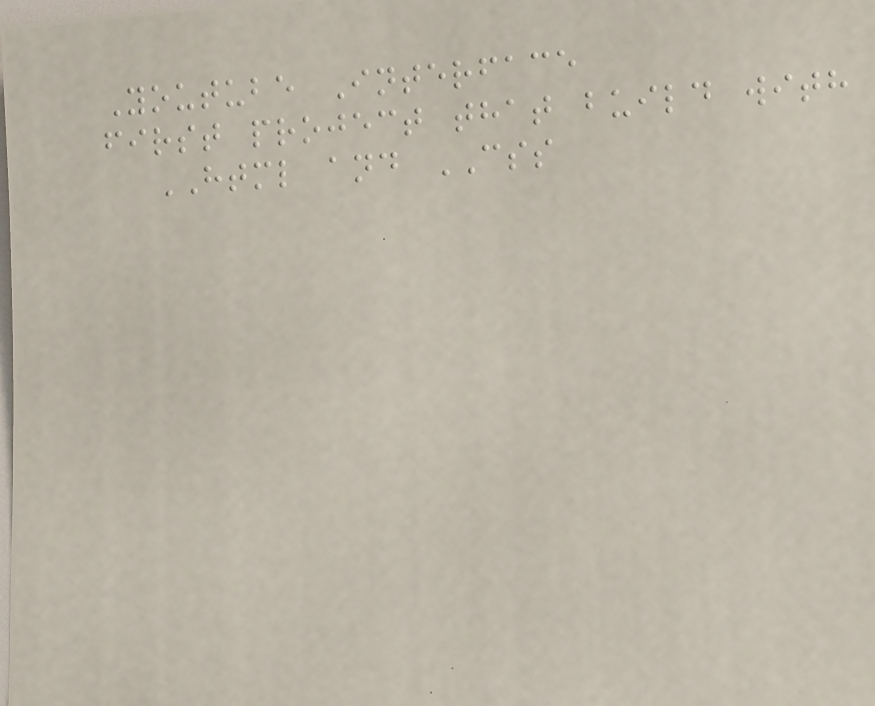Youtube Interface
first project that build with
HTML and CSS
